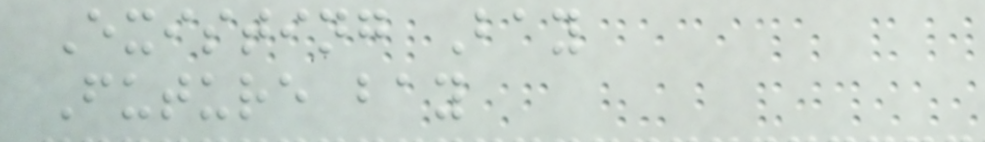Existing Bay
Future bay
